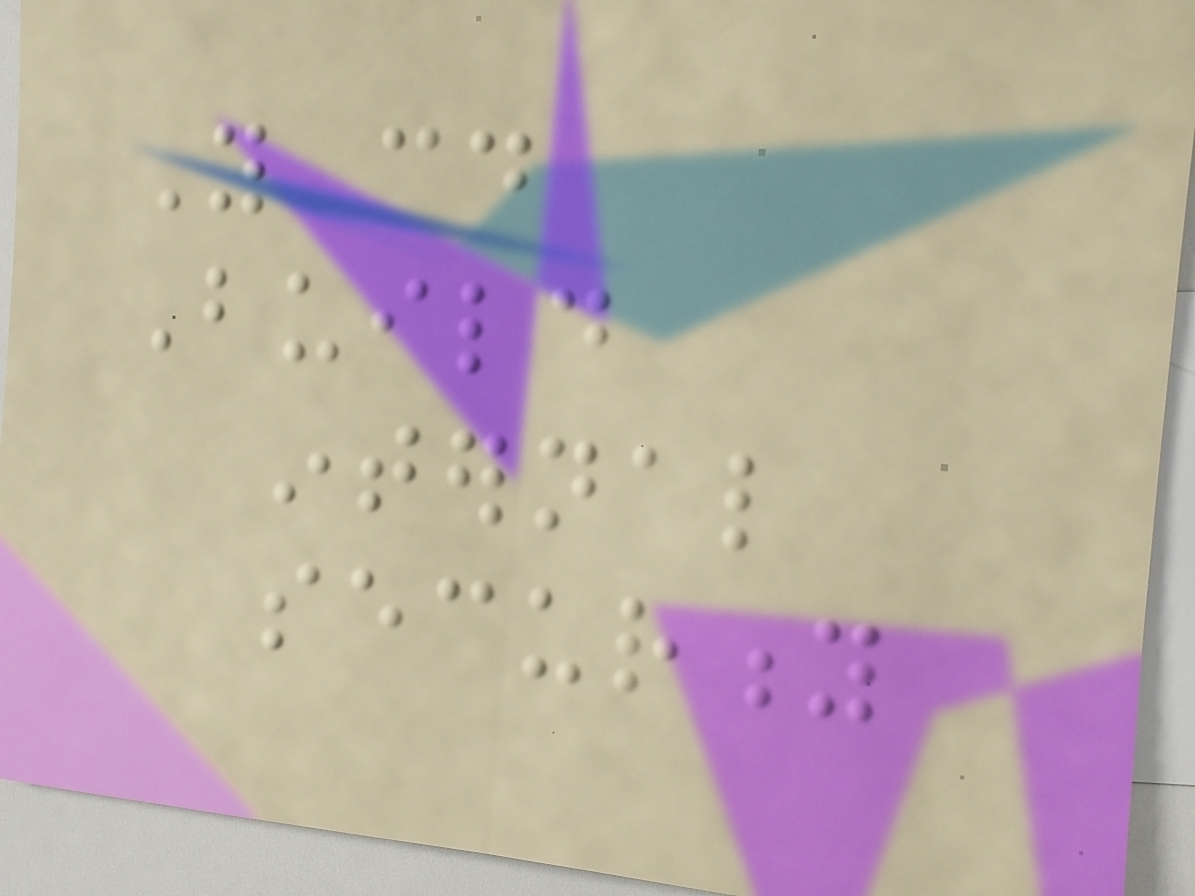You could
Build
internal
security
